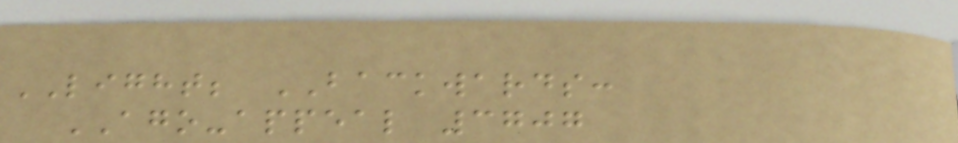LIGHT; BACKWARDS:
AGO-appeal 3707
